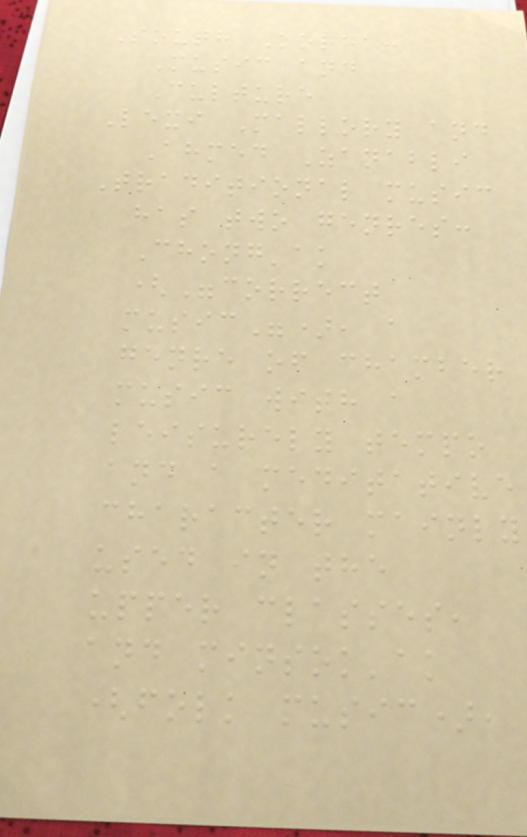South Korea:
Music and
Culture
Lexi Mallory and
Ahmed Zanabli
Traditional music
has two genres:
Chong'ak
("correct
music"), a
genre of chamber
music with a
leisurely tempo
and a meditative
character mainly
used in the
upper classes,
and minsok'ak
(folk music),
